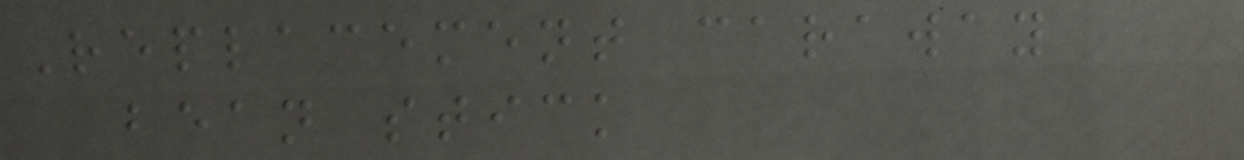Replacement caraway
bean stick
